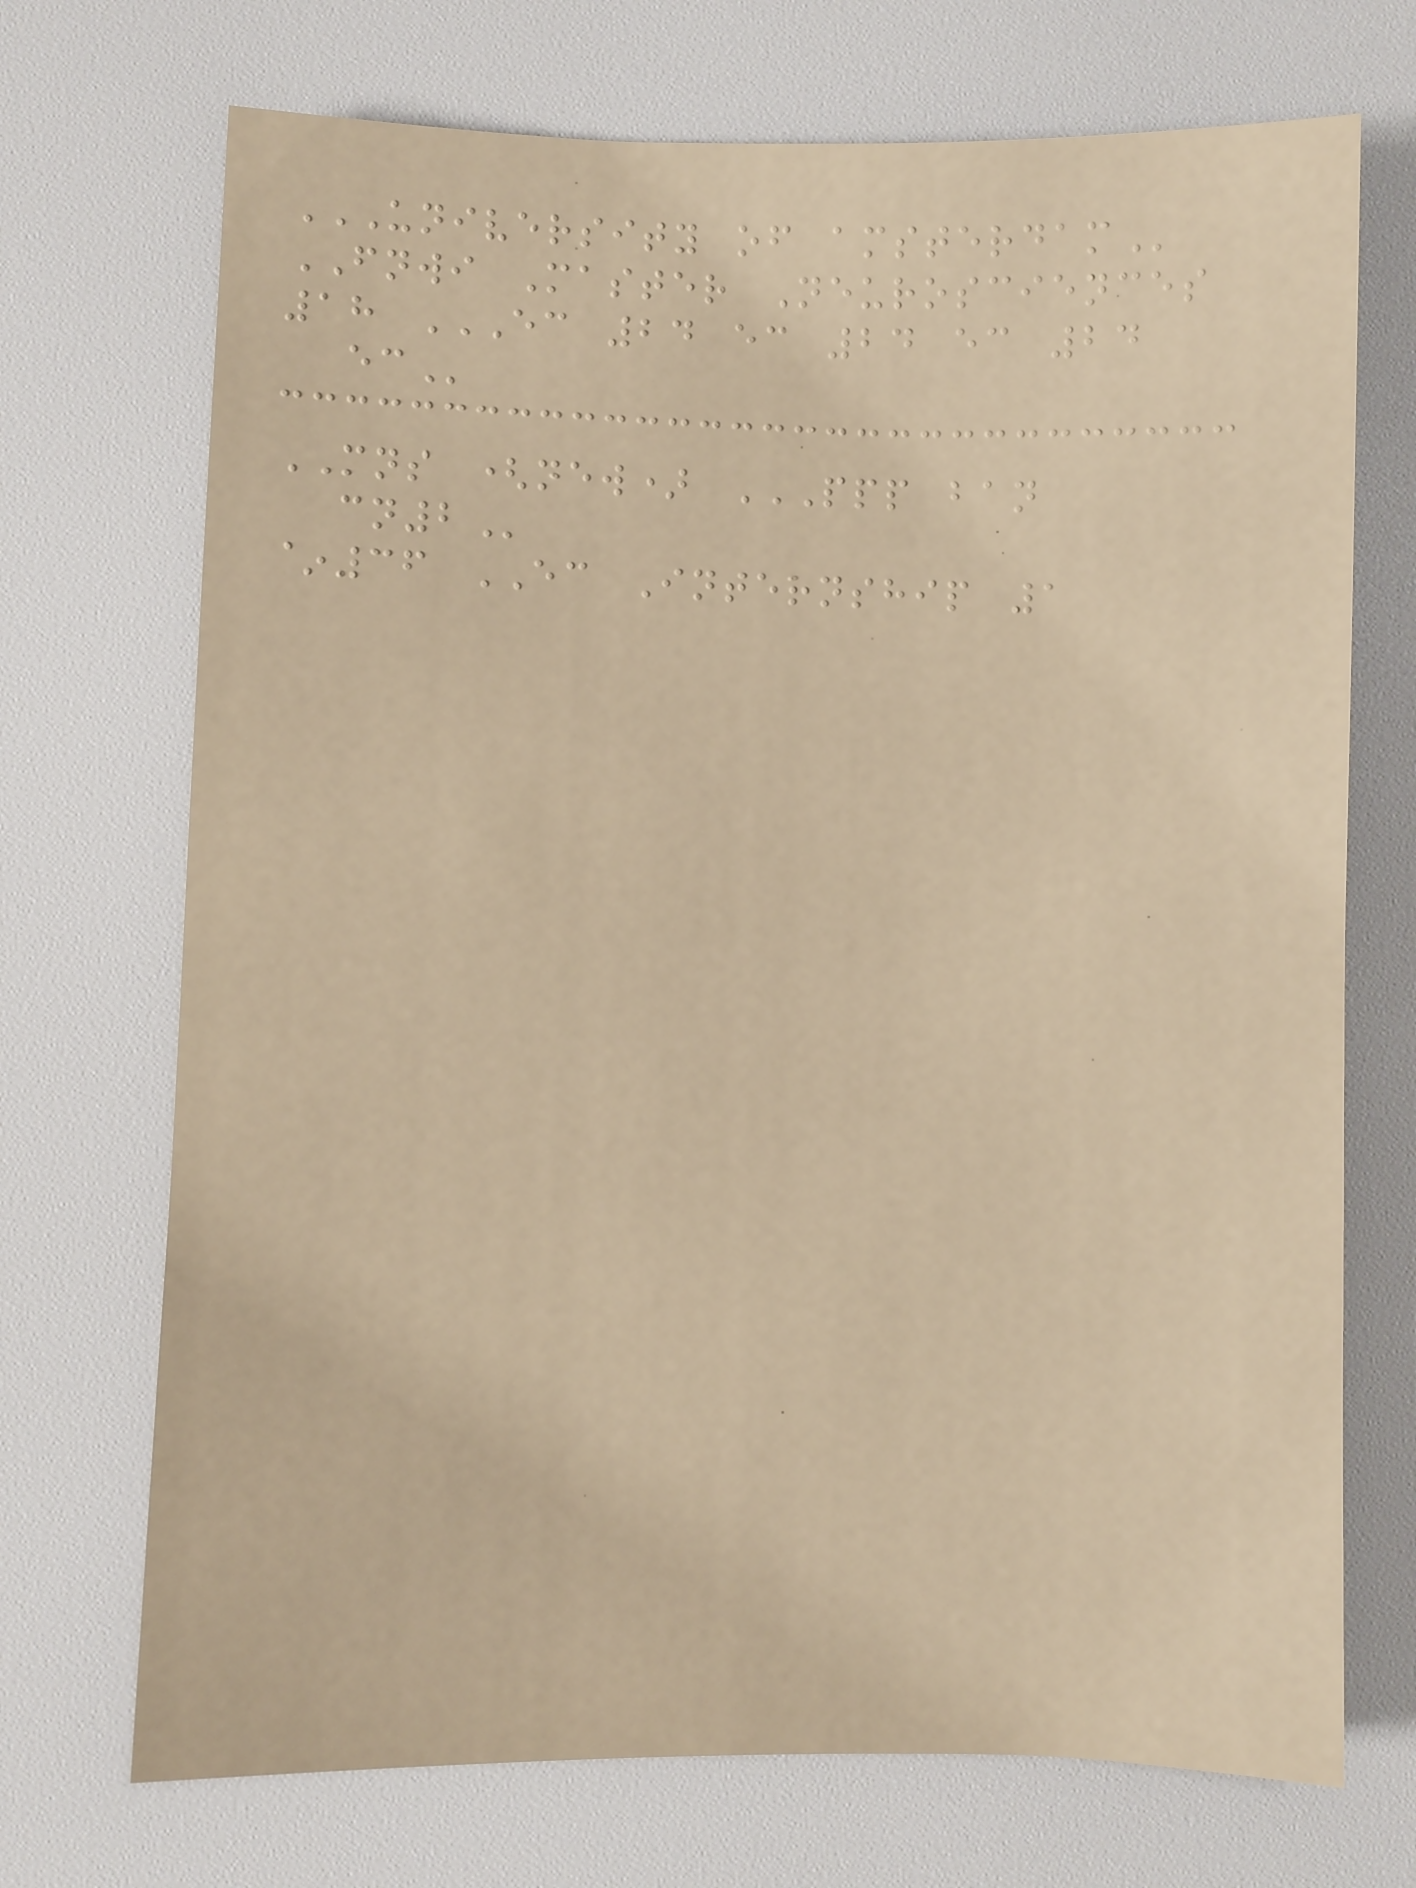UNIVERSITY OF AMSTERDAM
FNWI Master Neurosciences
18 EC 24 EC 24 EC 24
EC
MNS (new) PPP BAN
CN2
~36 EC Internship 1
